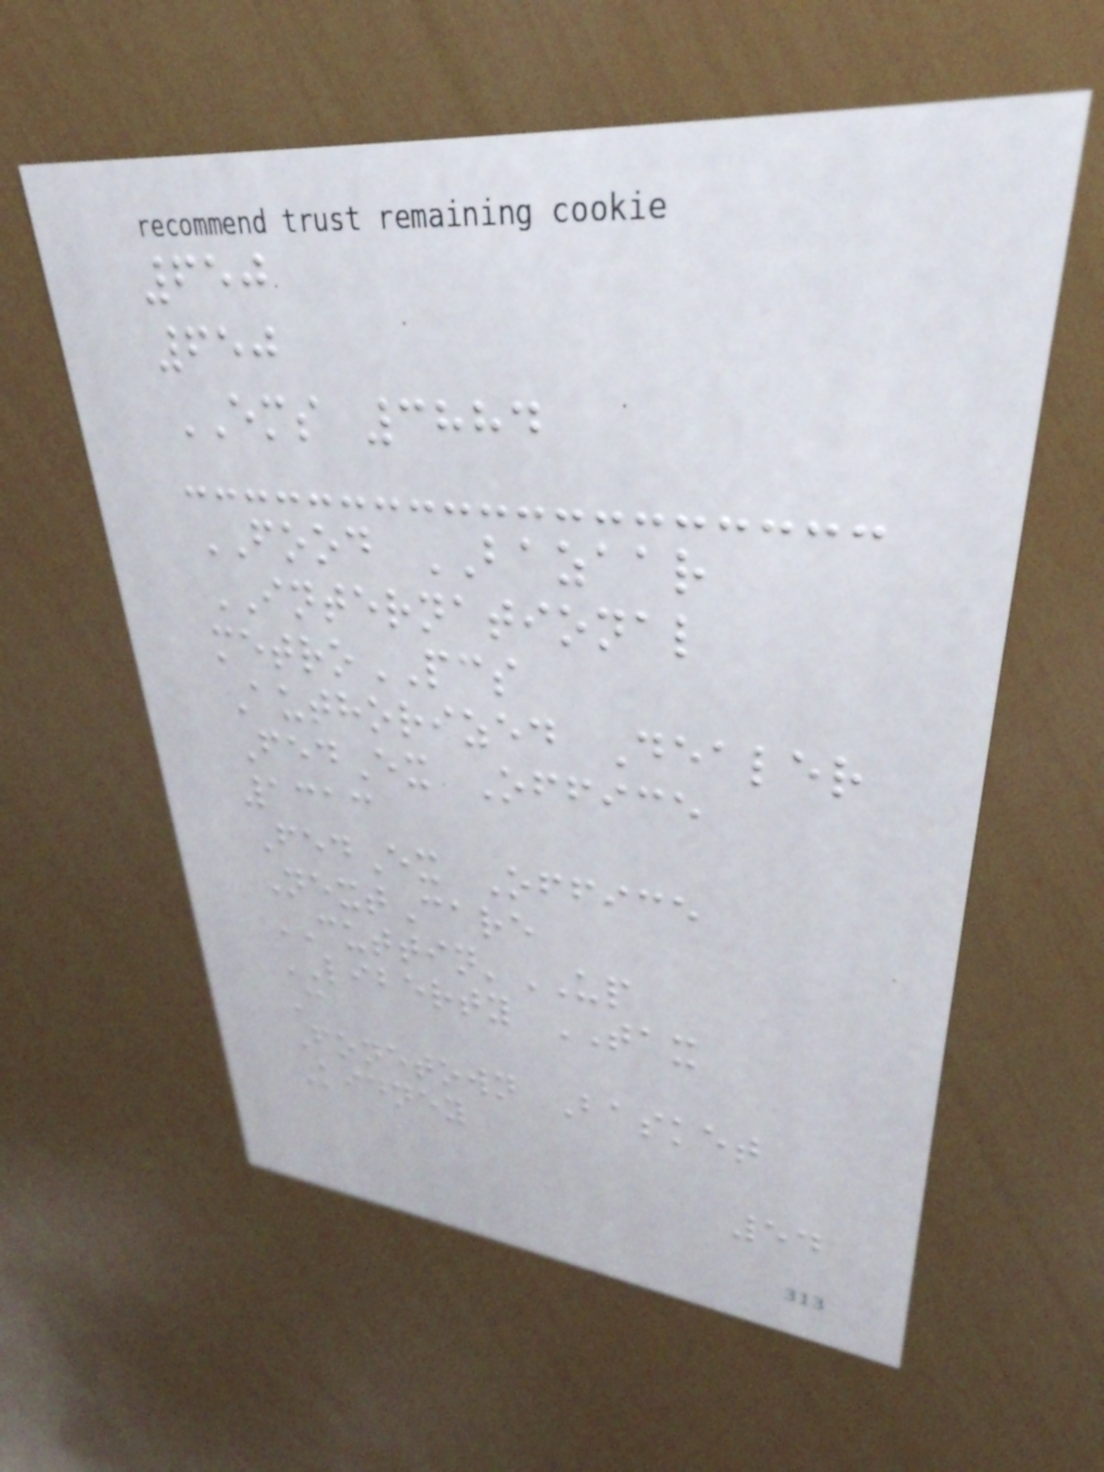650
650
EMS 3884
FOOD BAZAAR
INTERNATIONAL
metroPCS
Authorized Dealer
FedEx Office
1313
FedEx Office
NextCare
CUTTIN'UP
LIBERTY TAX
C
Fonetown Basket
Kidney
54
